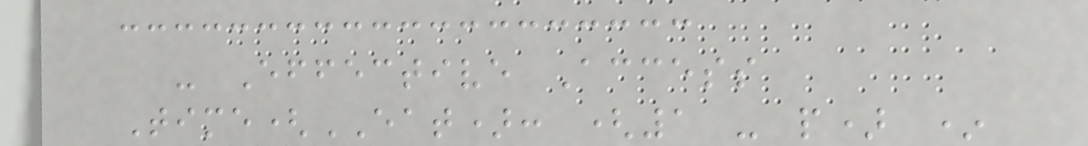- Effective Access
Time(EAT): (1 - p) *
